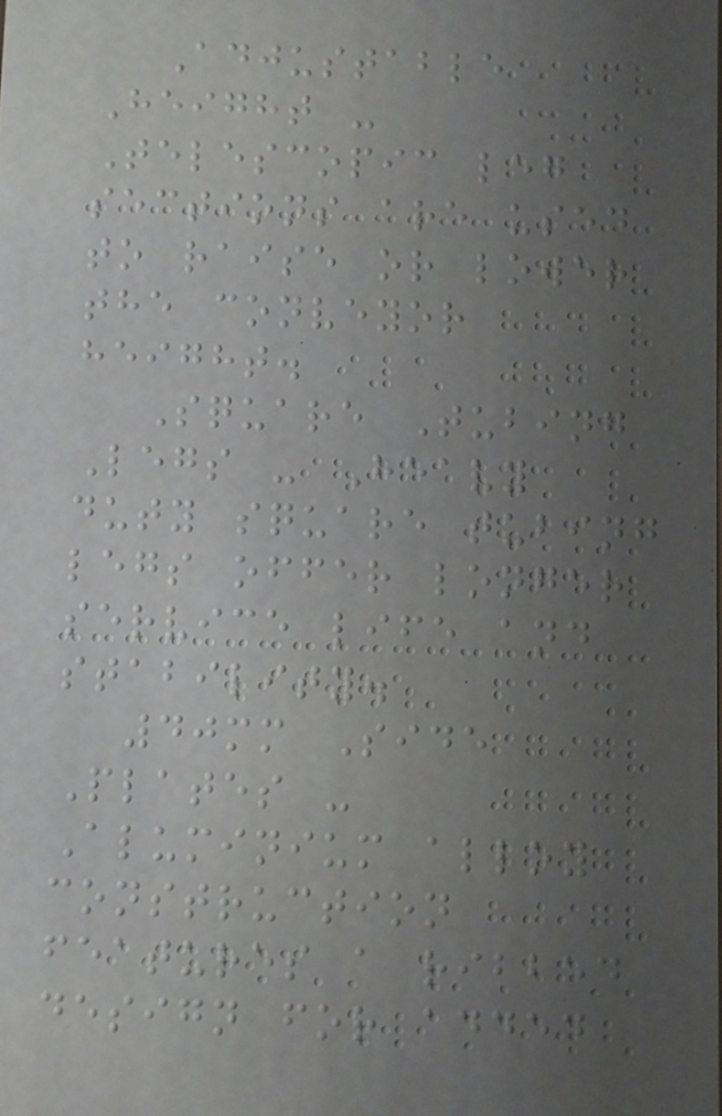Adjustable
Height -
Telescopic leg
sections are used
to raise or lower
the conveyor
height.
Square Tubing
Legs - Heavy
duty square tubing
legs offer longer
service life and
stability.
40mm Side
Plates -
Aluminium alloy
construction
features a ribbed
design for added
